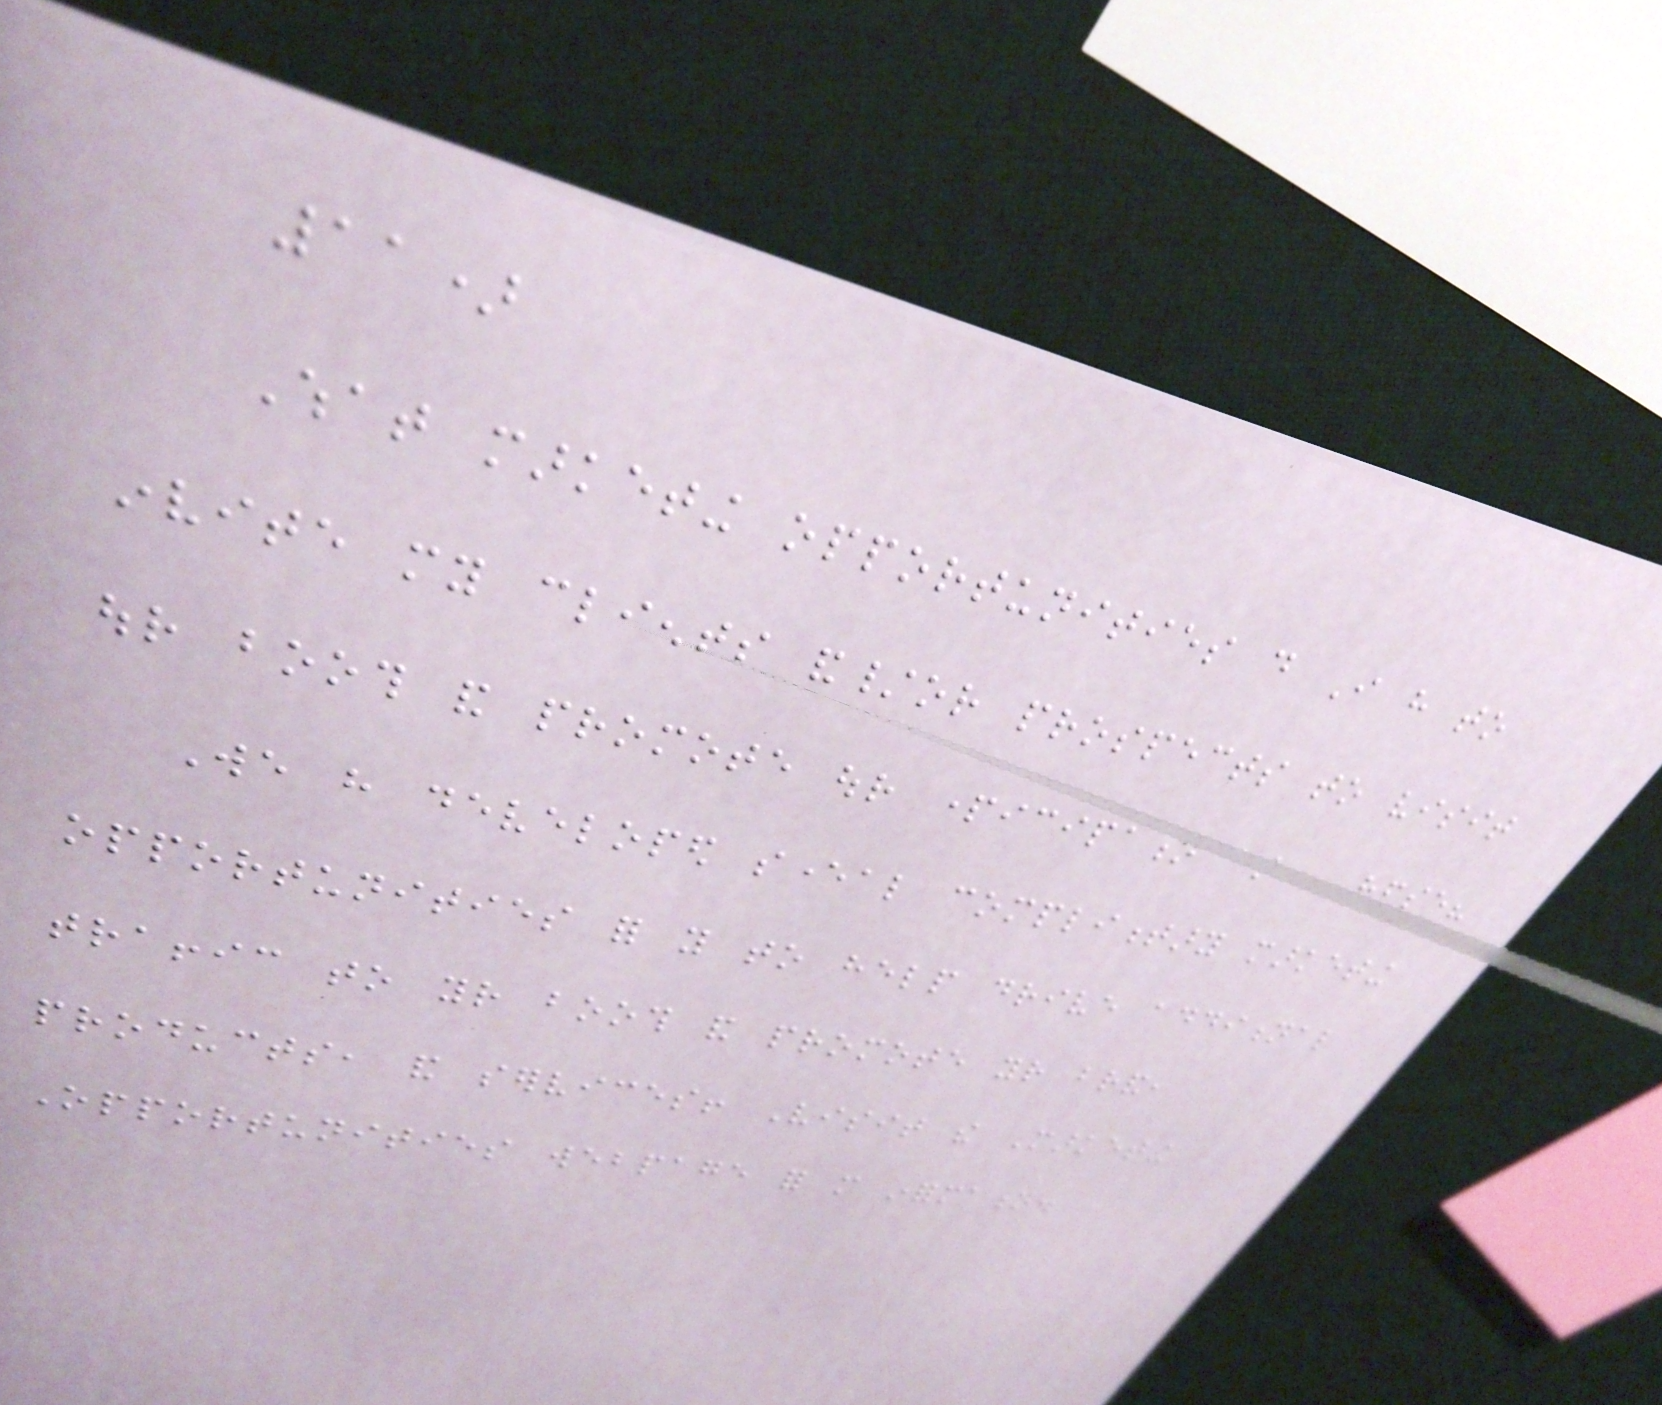11)
What marketing opportunities do I have to
invite my clients and/or prospects to visit
our booth and promote our participation at HFSE?
We have developed several complimentary marketing
opportunities for you to help drive additional
traffic to your booth and promote your brand,
products, and services! Visit the Marketing
Opportunities webpage for more information.
